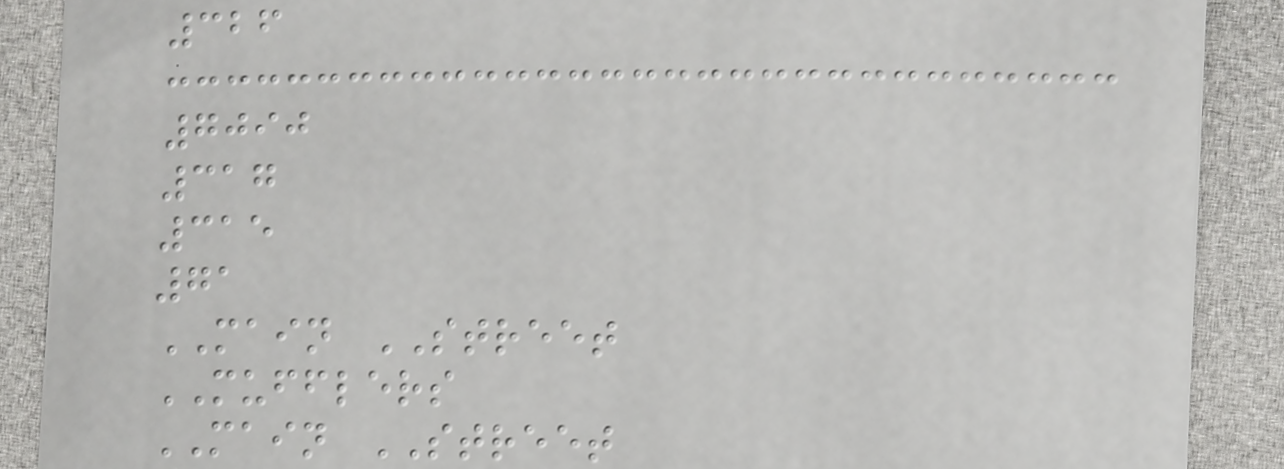326
7090
317
315
71
MAIN STREET
MUFFLERS
MAIN STREET
